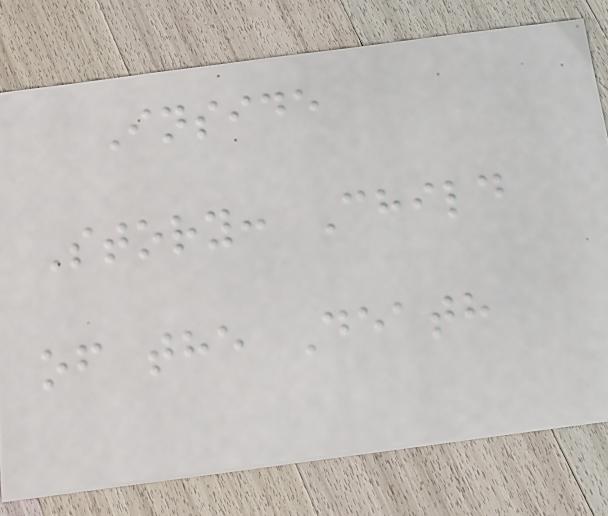Inside
Story: Child
of the Death
